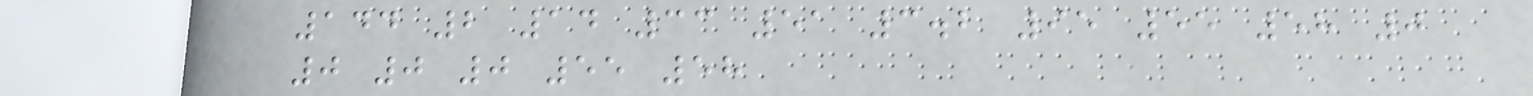144 2 14 33 51 3.2 95 55 58 0
0 0 0 55 58
